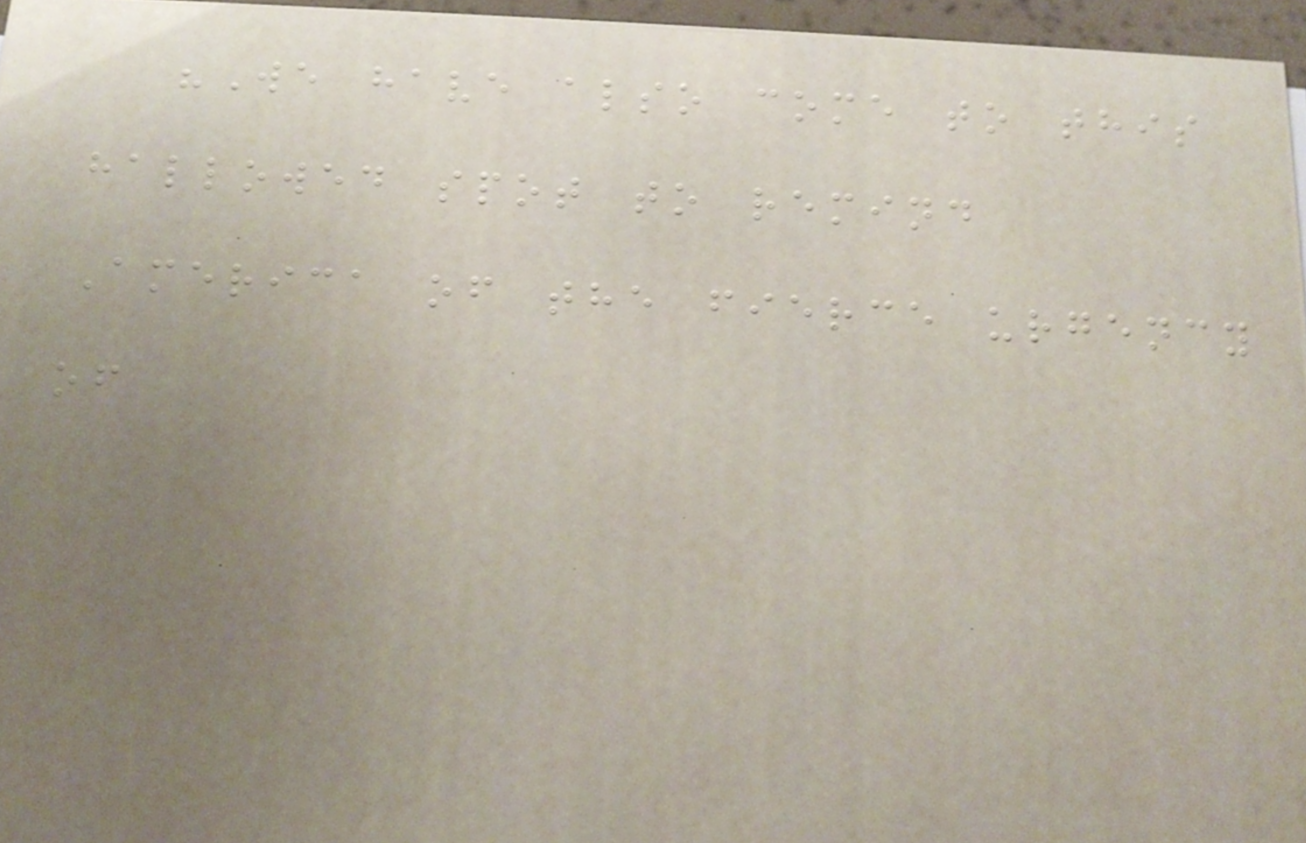"We have also come to this
hallowed spot to remind
America of the fierce urgency
of
